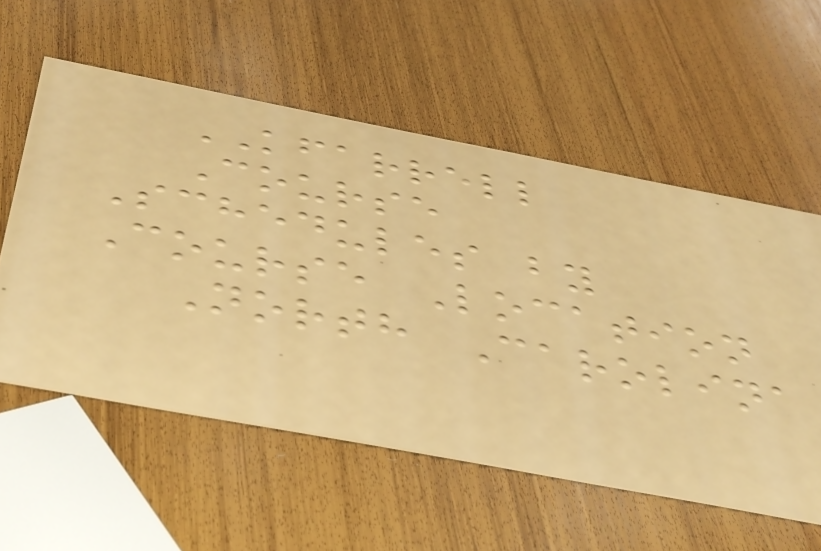KFARRELL
Course
Schedules by
Course Location
North Carolina
